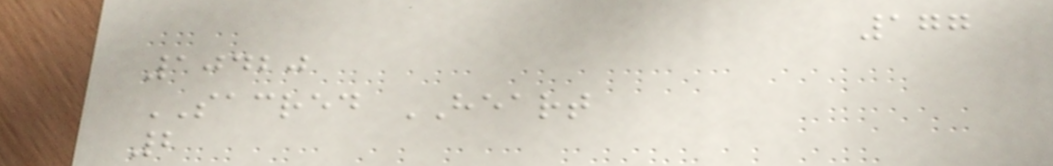177
10420
SACRED HEART
2
